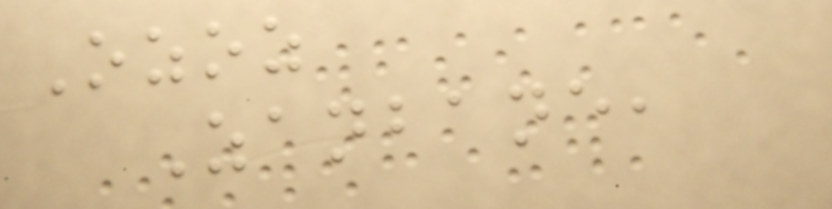Ozoz
Zanbane,
